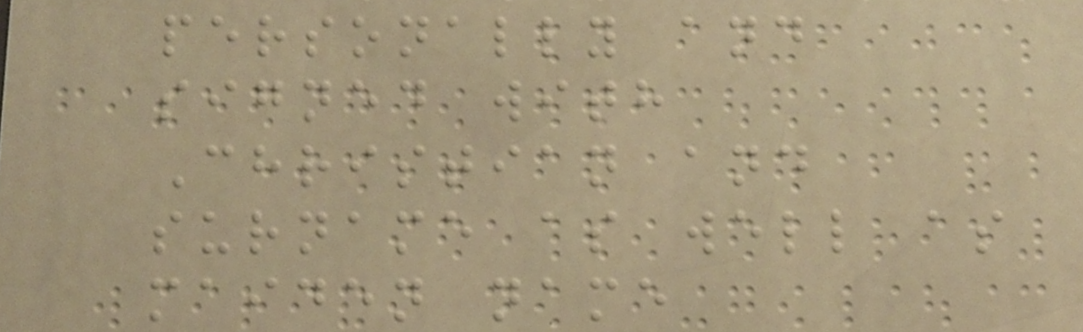personally and
signed with
Christian and
surname as well as
maiden name
